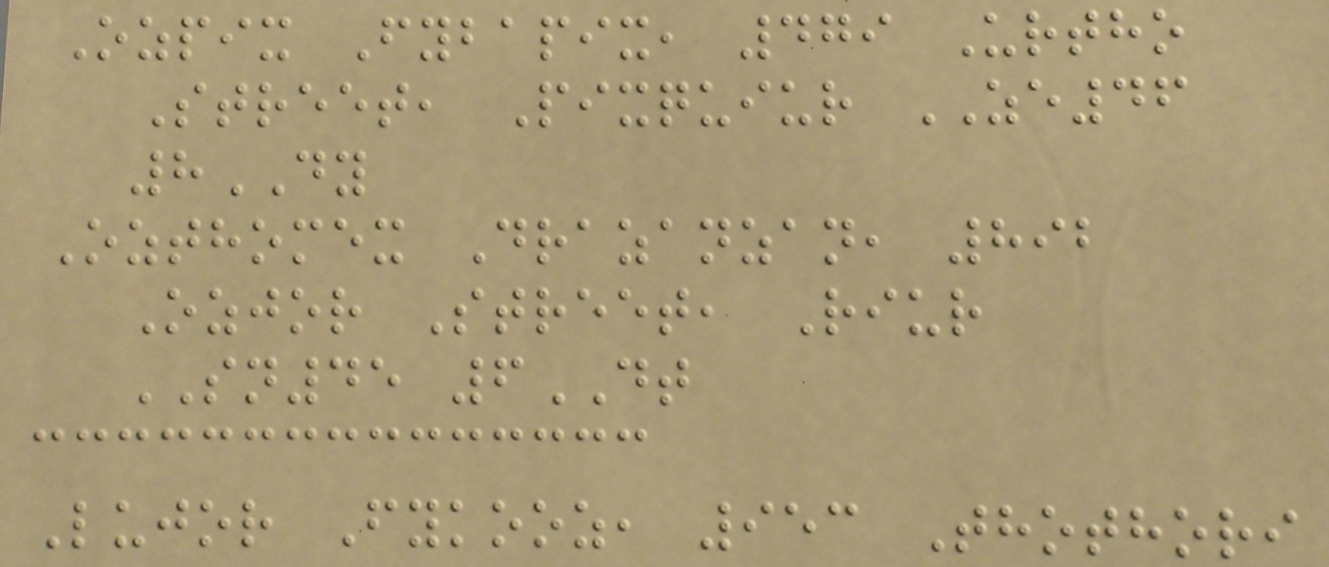Ozpix Fybapix, 479 Urtho
Street, Pixquiur ZE46
8DY
Ozthomex Drazanzan, 892
Ozjor Street, Riur
SN45 6DT
Lujor Fykooz, 953 Thothori
